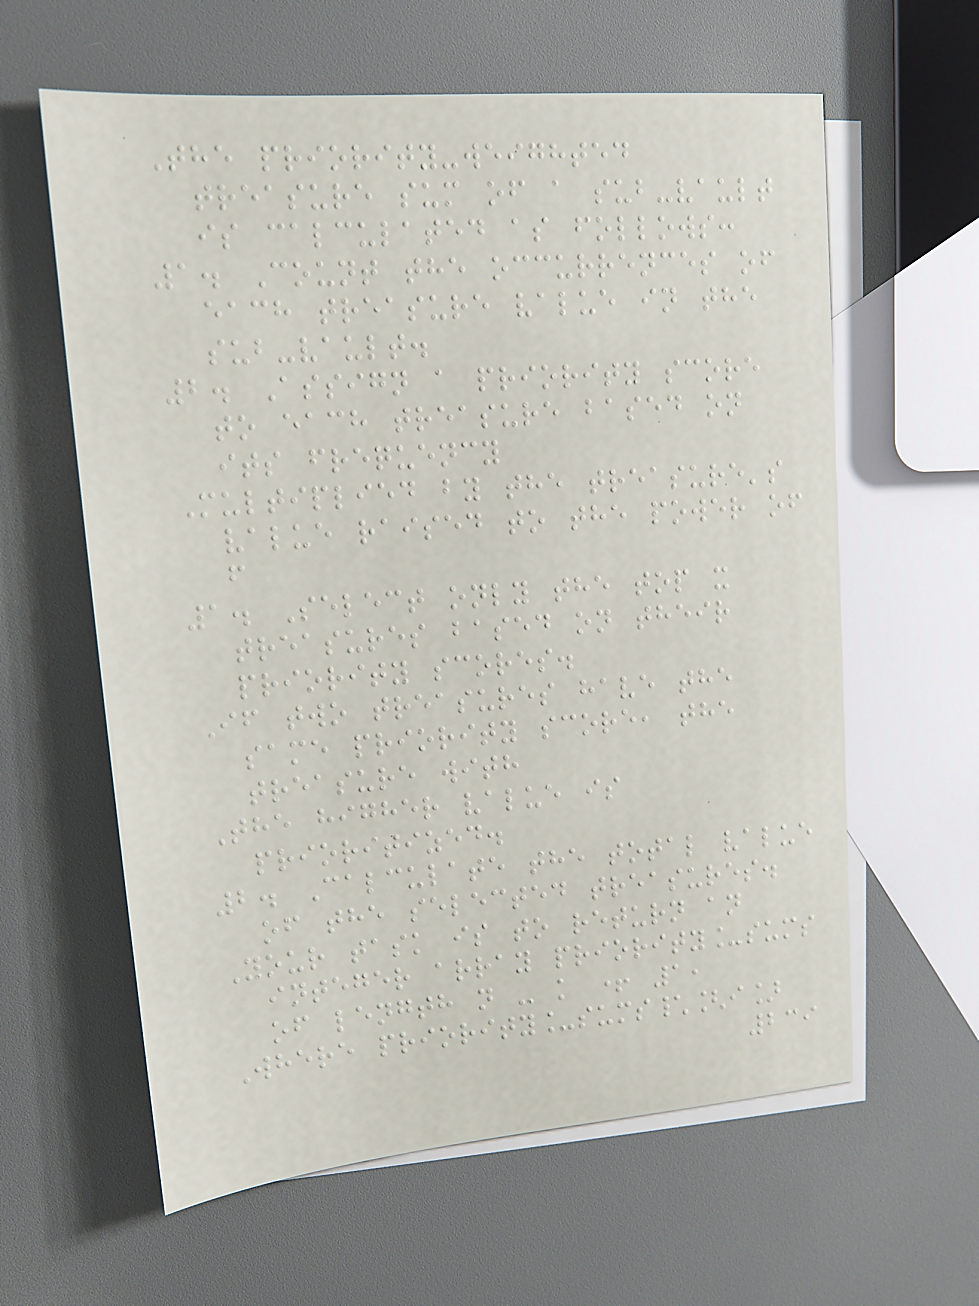The priority-weighted
treasure sum of a sub-vault
is calculated as follows:
1. Count the occurrences of
each treasure value in the
sub-vault.
2. Assign a priority score
to each treasure based on
its frequency
Multiplied by the treasure's
value raised to the power of
f
1. Select only the top x
treasures based on their
priority scores.
If two treasures have the
same priority score, the
treasure with
The higher value is
prioritized.
2. Calculate the total value
of the selected treasures.
Your task is to return an
integer array priority_sums
of length n - k + 1,
Where priority_sums\[i]
239
